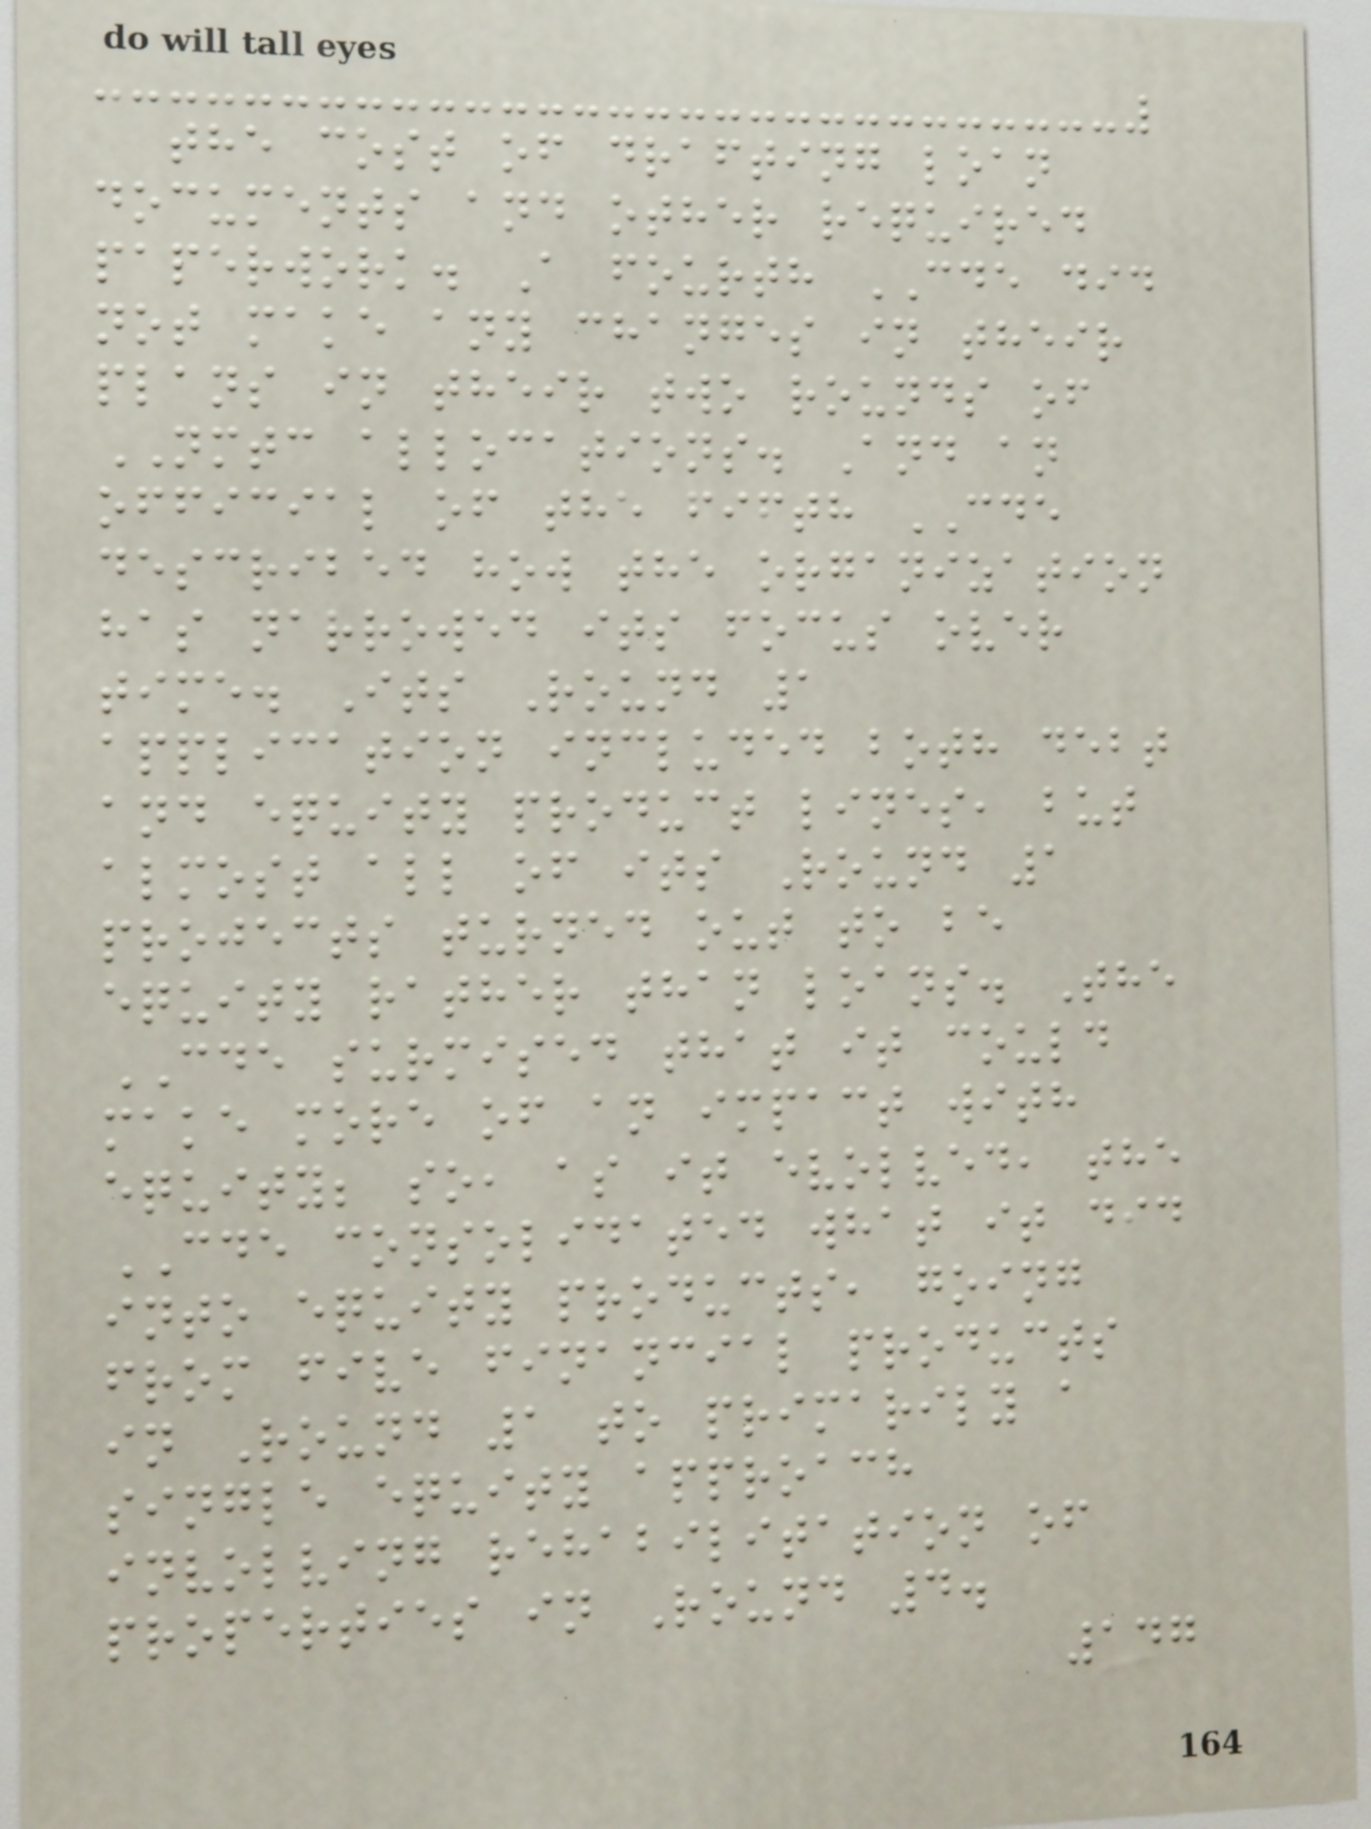the cost of drafting loan
documents and other required
paperwork. A fourth CDE did
not make any changes in their
plans in their two rounds of
NMTC allocations. And an
official of the fifth CDE
described how the organization
has narrowed its focus over
time. Its Round 1
application included both debt
and equity product lines, but
almost all of its Round 1
projects turned out to be
equity rather than loans. The
CDE surmised that it could
make more of an impact with
equity; so, as it evolved, the
CDE consolidated what it did
into equity products, going
from five financial products
in Round 1 to primarily a
single equity approach
involving rehabilitation of
properties in Round 4.
147
